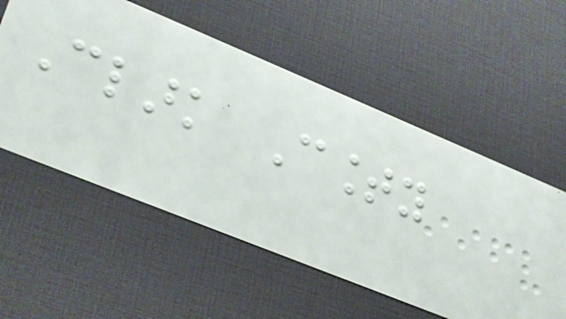Clark County
